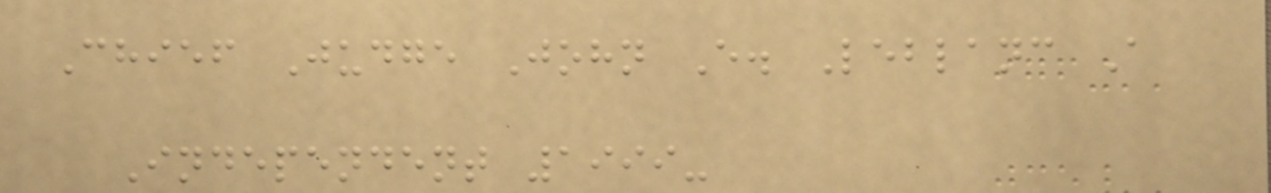Chief Judge John E. Leblanc A
Independent 1999-
